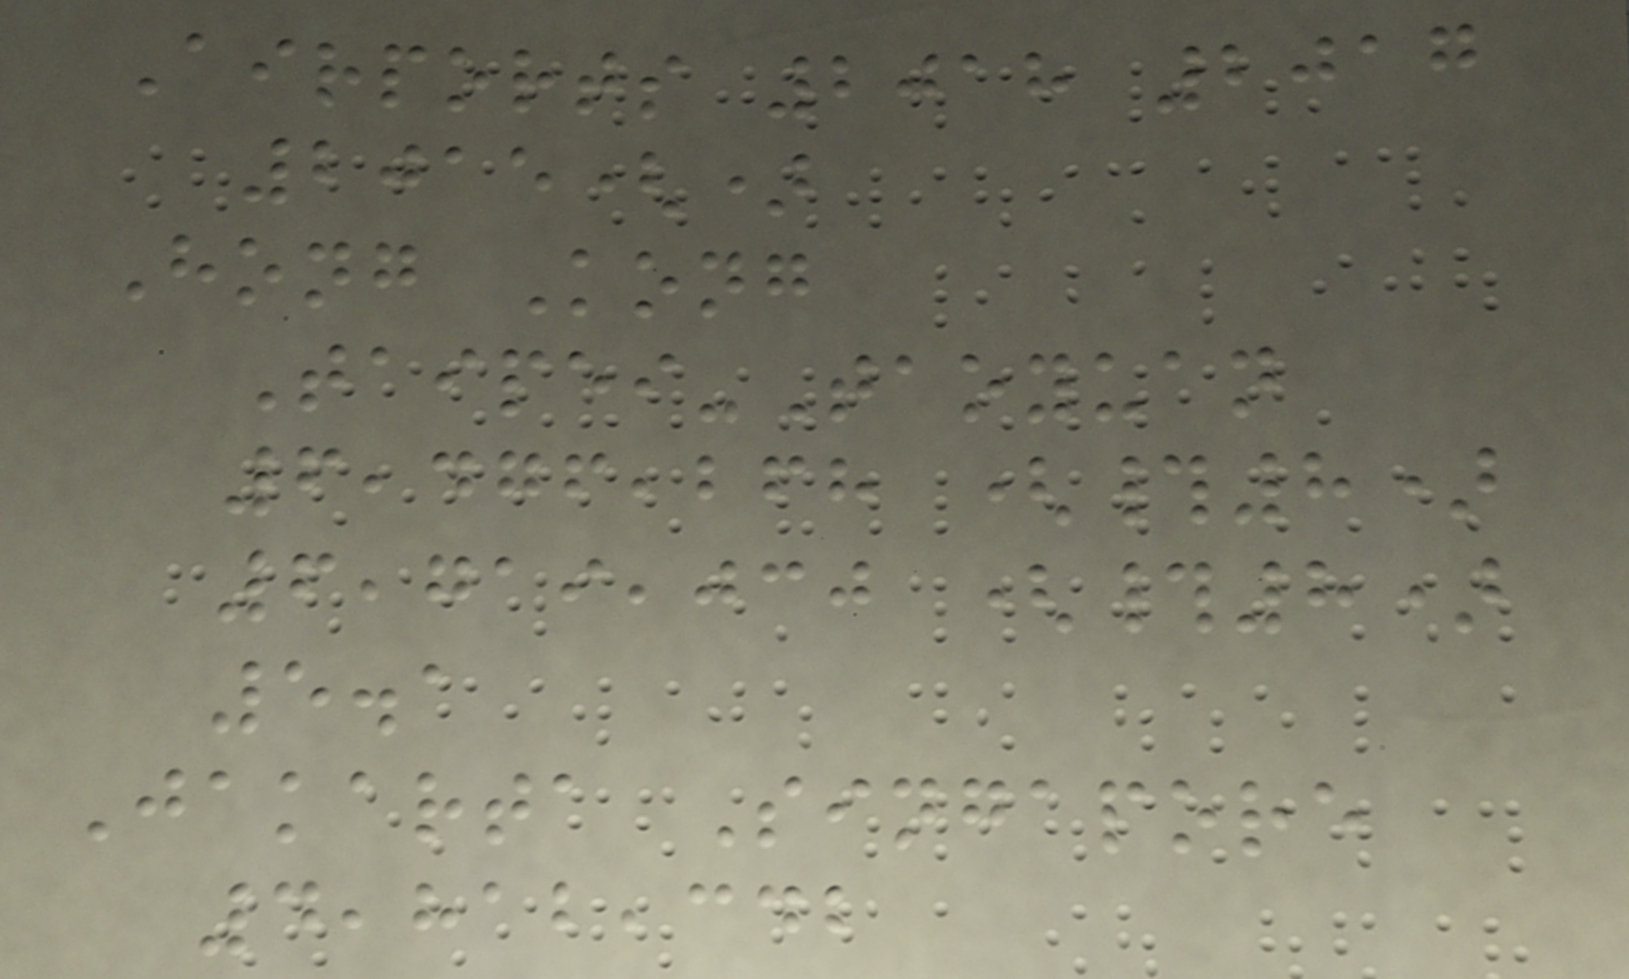Airports 2018 2017
2015()
Hong Kong
Taipei-Taoyuan
6,476,268 (#8)
6,719,030 (#8)
5.1
Jakarta Singapore
4,812,342
